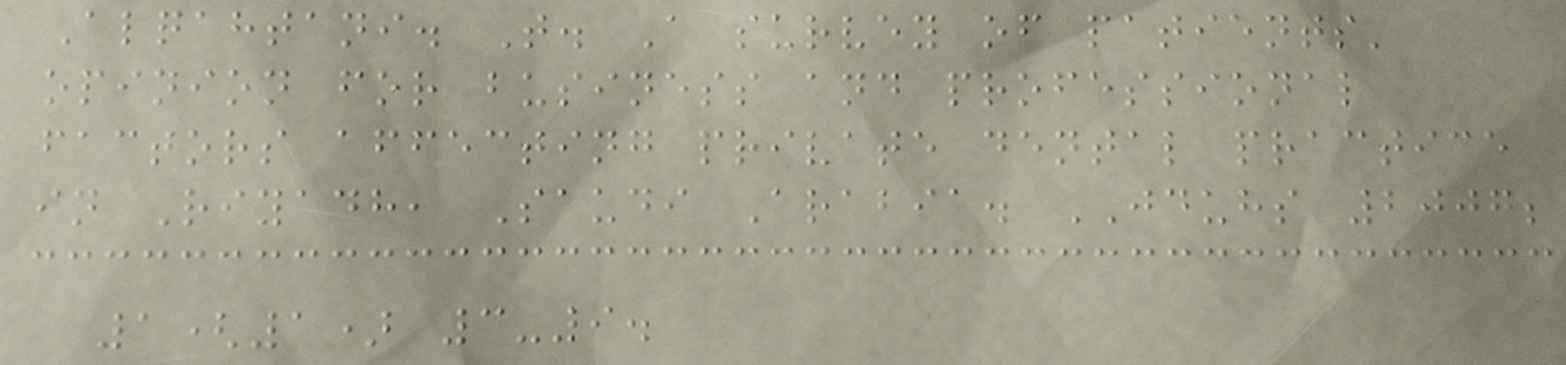Alqahtani. T. A survey of patients'
opinion for business and professional
factors affecting private dental practice
in Riyadh, Saudi Arabia. JDUHS 2007;
1(1) 3-9.
